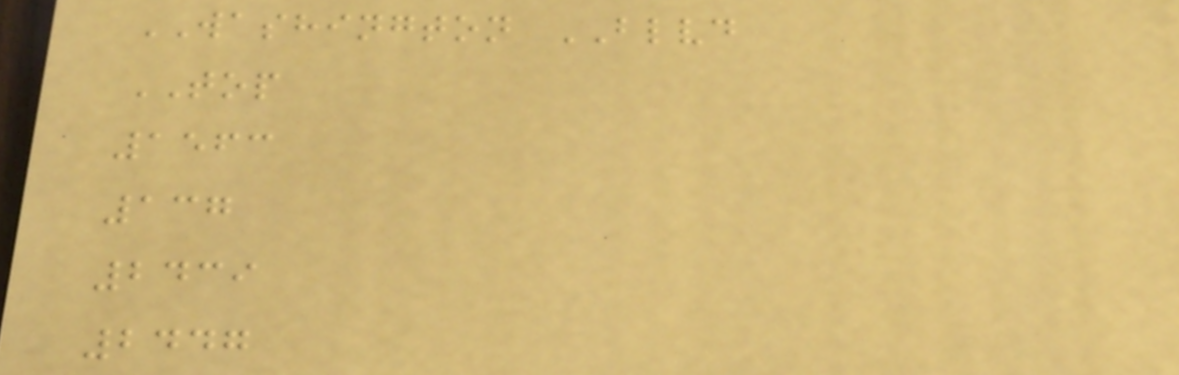WASHINGTON BLVD
TOP
1563
137
2439
2447
